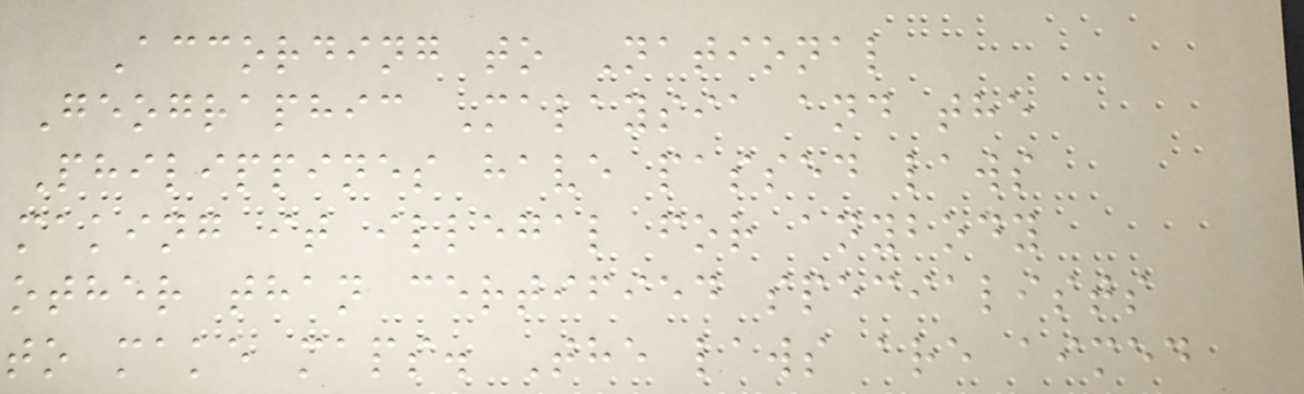According to National
Geographic Malaysia and the
Philippines have passed laws
making it illegal for anybody
other than certified specialists
to make maps. The laws are aimed
